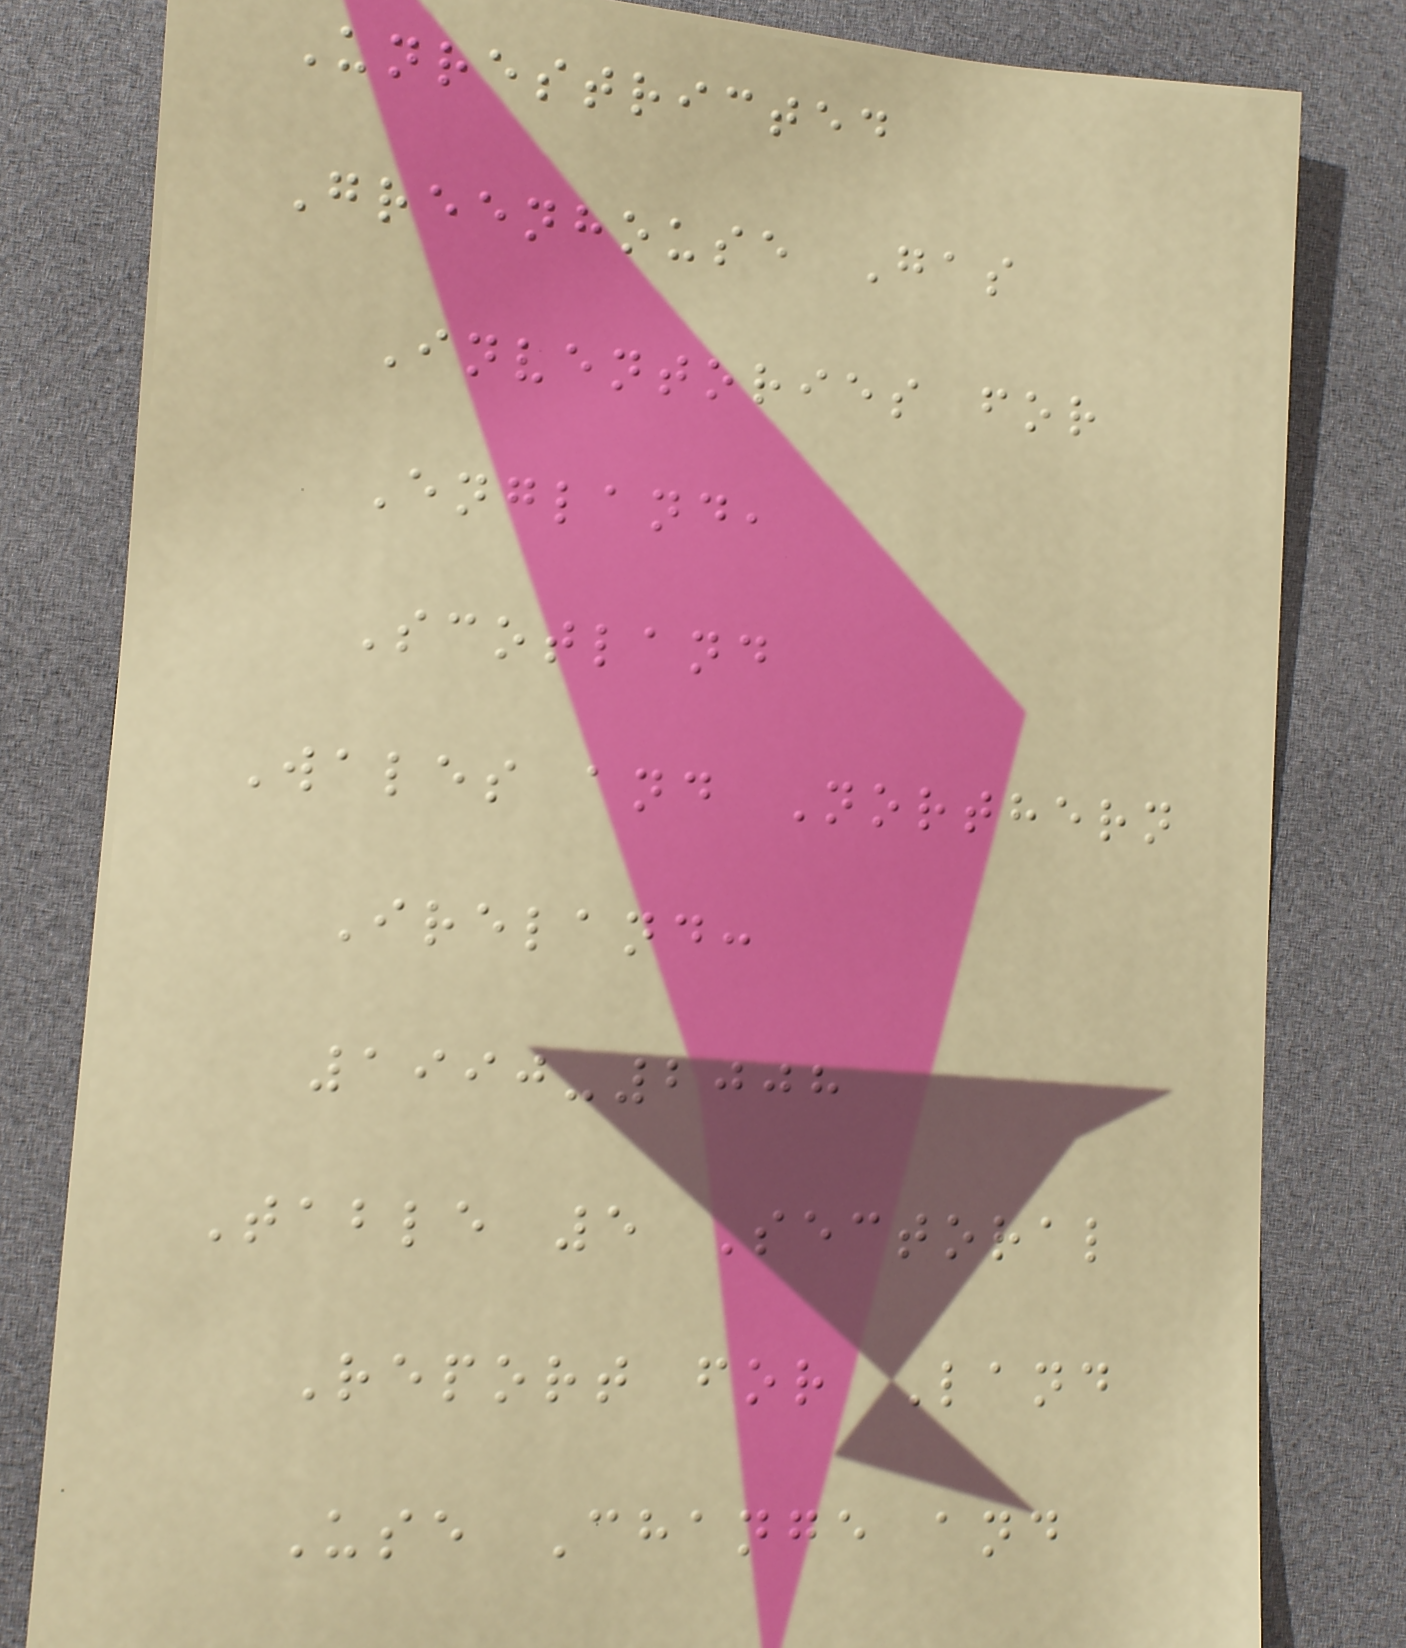Unrestricted
Greenhouse Gas
Inventories for
England,
Scotland
Wales and Northern
Ireland:
1990-2008
Table 5 Sectoral
Report for Land
Use Change and
